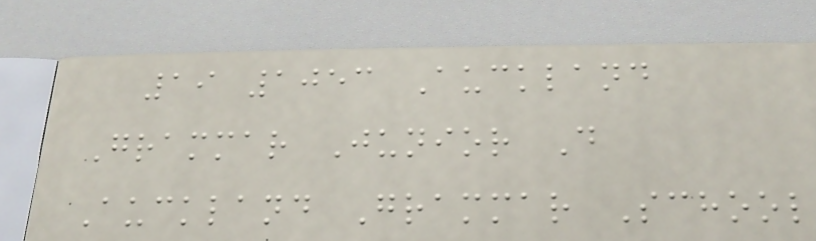19 1053 Auckland
Grammar Junior D
Auckland Grammar School
